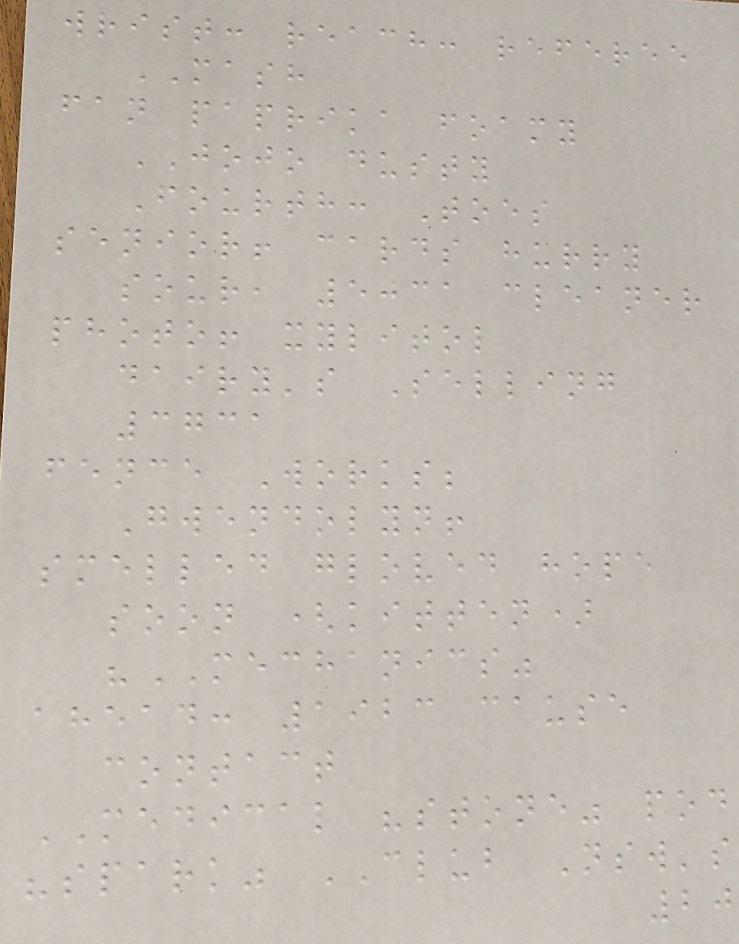wrist: reach: referee
MASH
fan paprika foamy
JOJO dusty
Fourth: Toes
senior! cards hurry
sour, 5031 cleaner
photo! xylitol
dairy's Selling
3731
fence Works;
Gwendolyn!
smelled gloved hope
soon (kitten)
"MECHANICS"
ahead: 1923 cause
contact
MEDICAL "stone" pod
"spark" CLUB Nsw's
20
